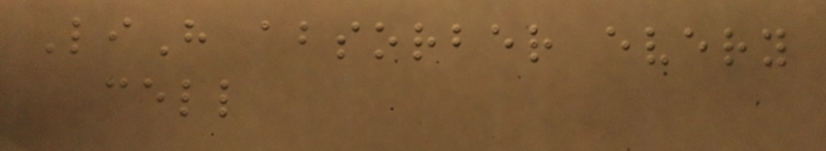LiH absorber every
cell
